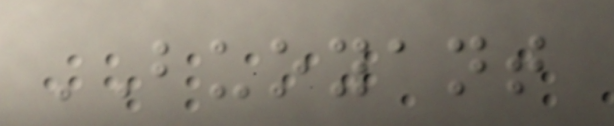BUOYANT
